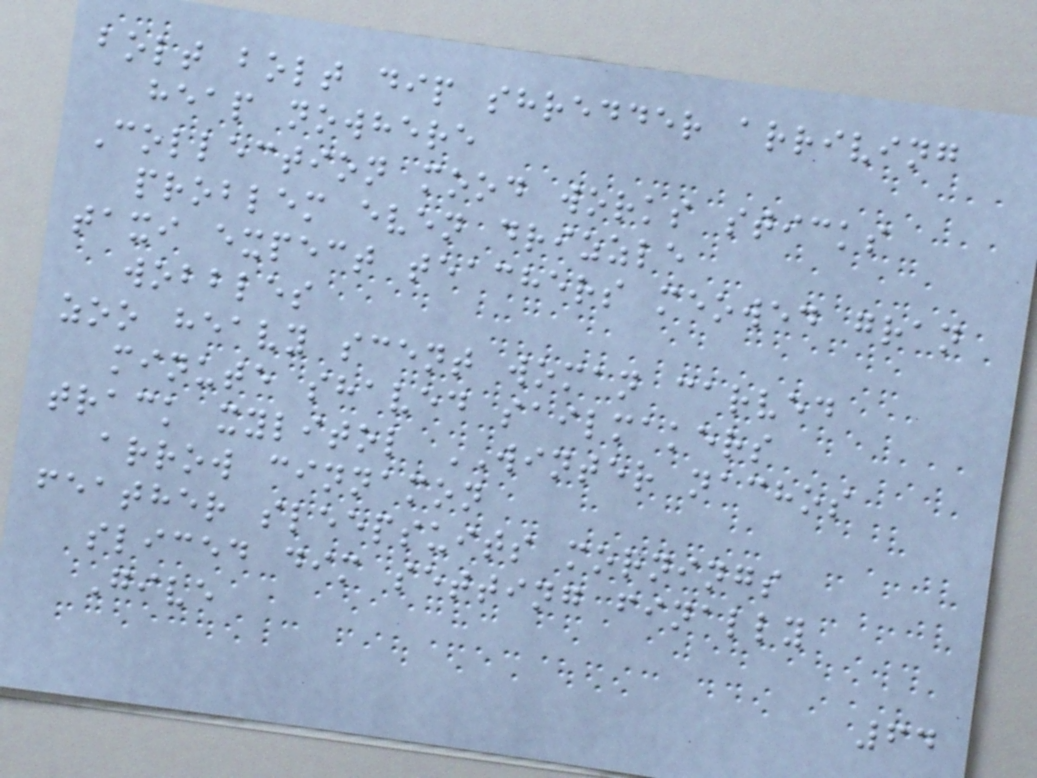bolt bolt dip shredder arriving
heap nowhere
Collection mood works sticks
problem even drizzle
taxi expect teachers meowed gran
wobbles
zoo heavy scent woman carved
minute shaved sailmakers
track xylitol WINTER nachos
arrow cinnamon
feather sleepsuits mornings
sliced dim setting finally
Give
64
